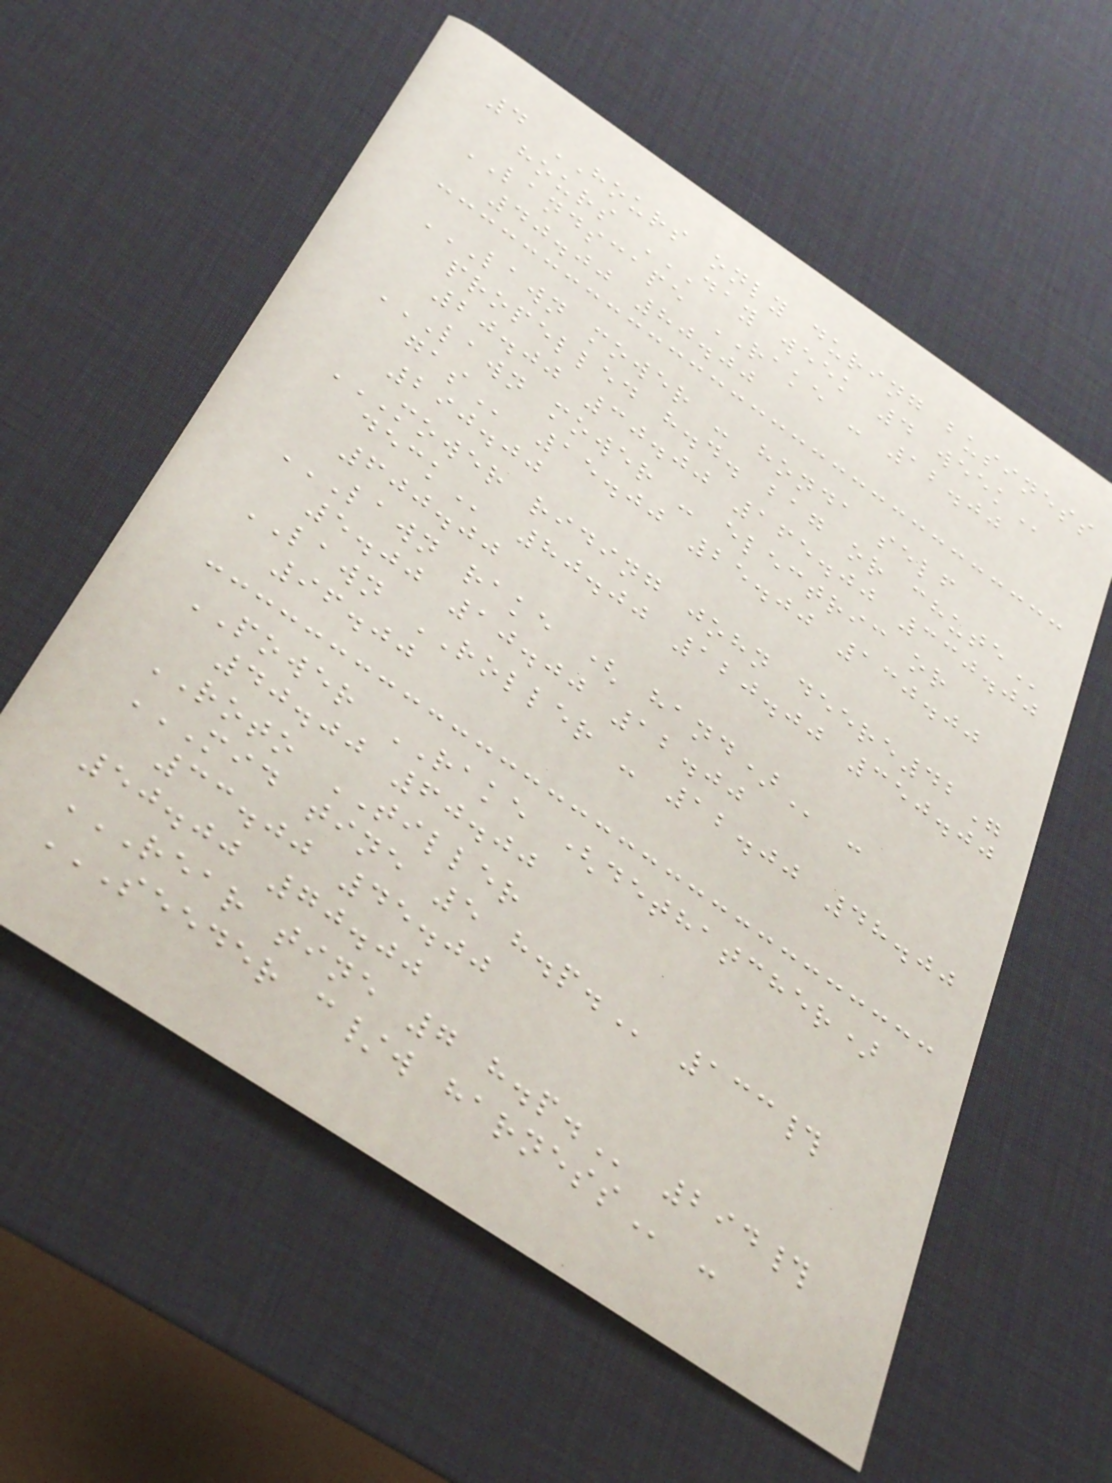4 HOURS only during business
hours DAY WEEK 4 WEEK
LANDSCAPE RAKE - 12.00
40.00 80.00
LAWN MOWER - HONDA SELF
PROPELLED H.D. BAG OR CHUTE
20.00 30.00 165.00 330.00
LAWN MOWER - ELECTRIC OR
GAS 15.00 25.00 130.00
290.00
MOWER RIDING JOHN DEERE42"
DECK 80.00 120.00 350.00
600.00
LAWN RAKE ( HAND) -
5.00 10.00 12.00
LAWN ROLLER - 12.00 48.00
96.00
POWER RAKE (dethatcher)
40.00 60.00
ROTO TILLER
MID TINE 5 H.P. 133#
33.00 45.00
50.00 70.00
REAR TINE 7 H.P. 294#
SEEDER C/W HARNESS -
